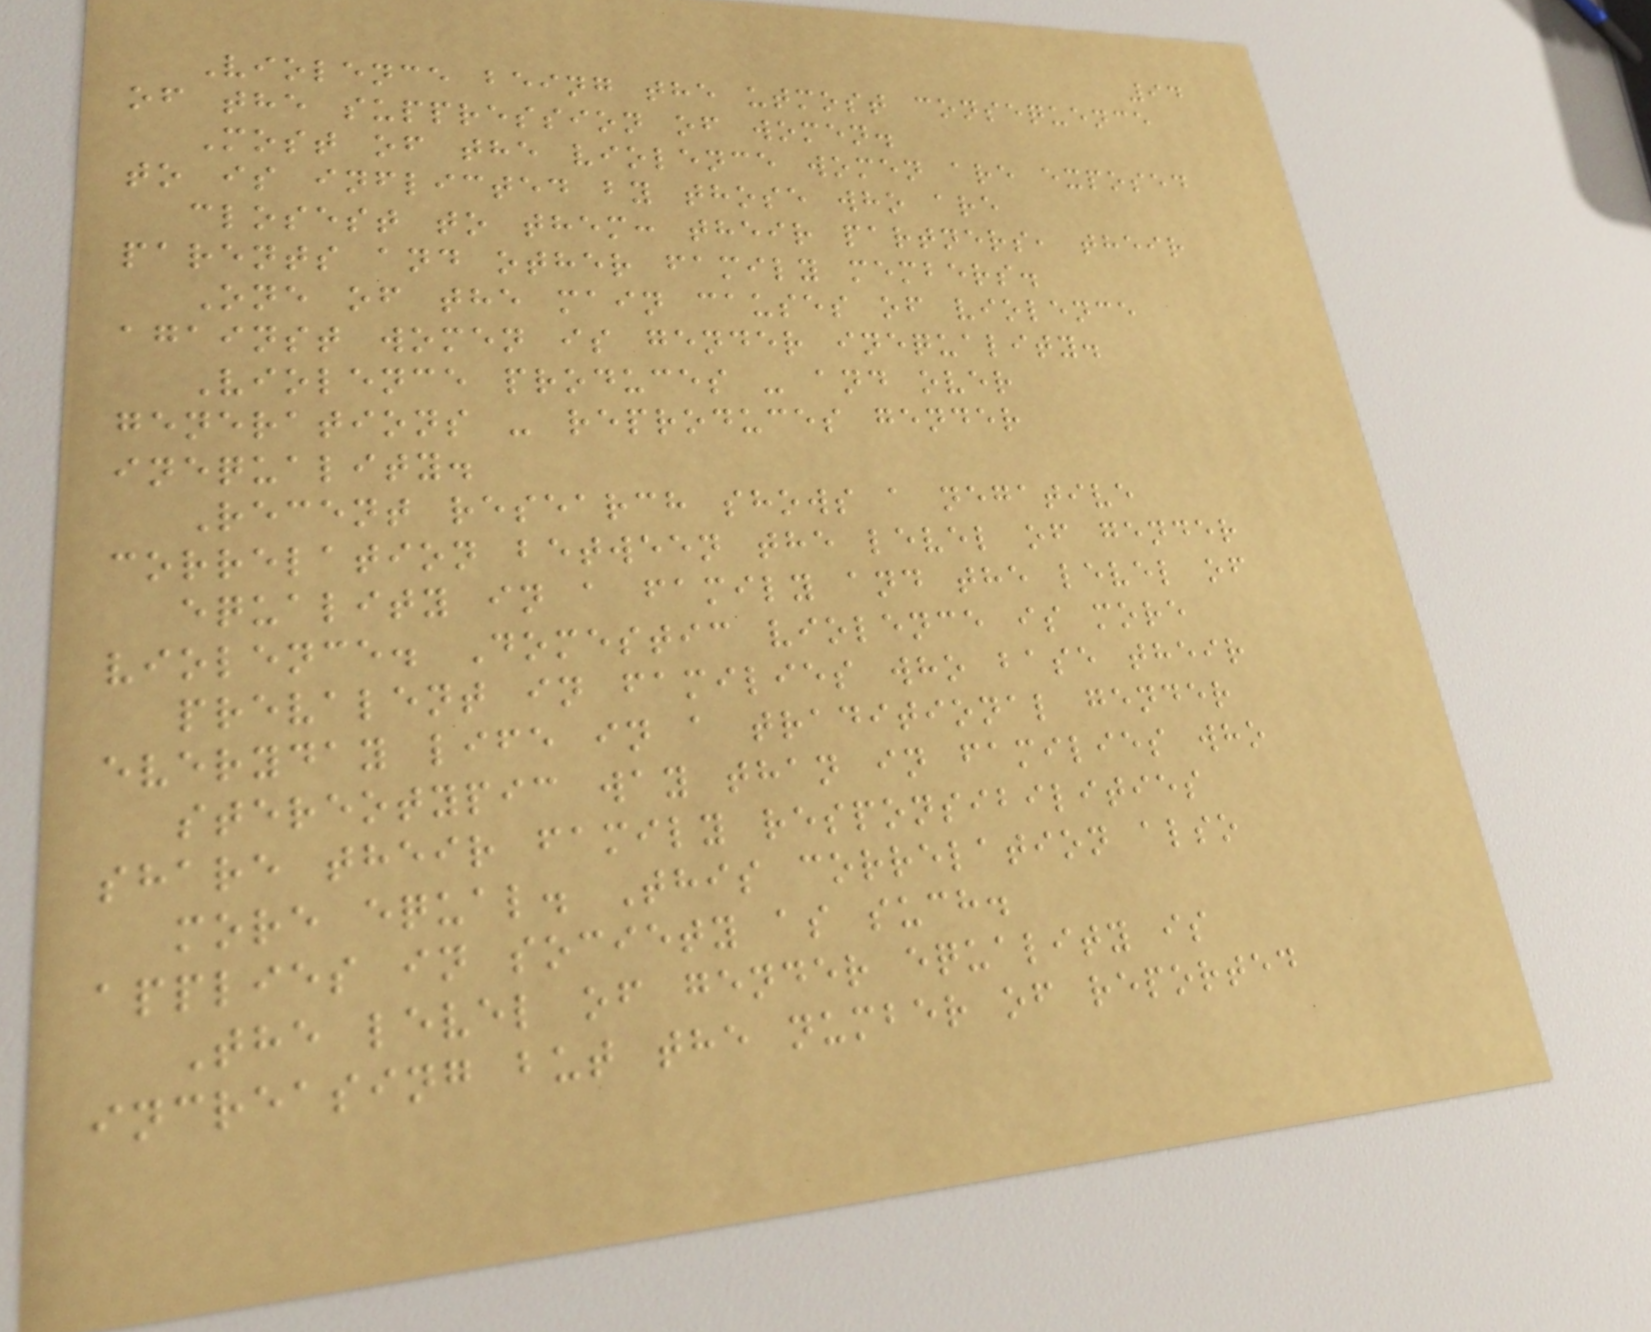94
Violence being the utmost consequence
of the suppression of women.
Most of the violence women are exposed
to is inflicted by those who are
closest to them: their partners, their
parents and other family members.
One of the main causes of violence
against women is gender inequality.
Violence produces - and over
generations - reproduces gender
inequality.
Recent research shows a negative
correlation between the level of gender
equality in a family and the level of
violence. Domestic violence is more
prevalent in families who base their
everyday life in a traditional gender
stereotypic way than in families who
share their family responsibilities
more equal. This correlation also
applies in society as such.
The level of gender equality is
increasing but the number of reported
